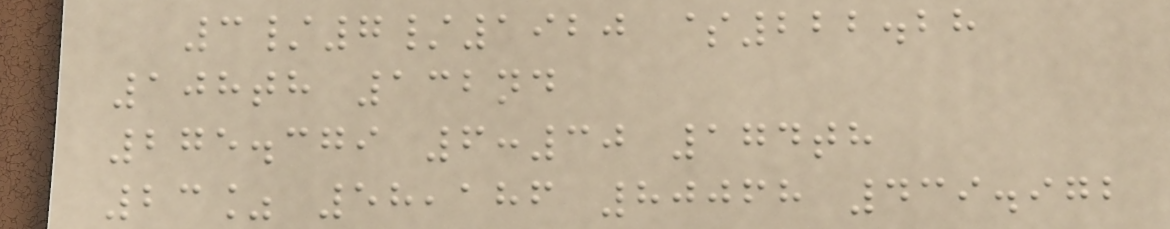3/7/1920 $222.28
108th 132nd
275.379 6:30 174th
23% 58,186 80068 439.972
